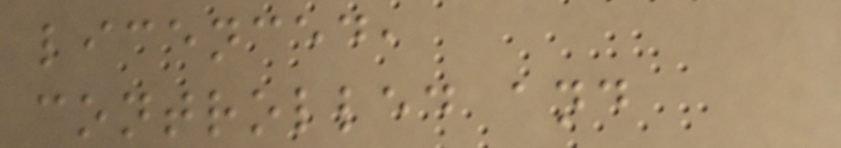licenced,
controlled and
